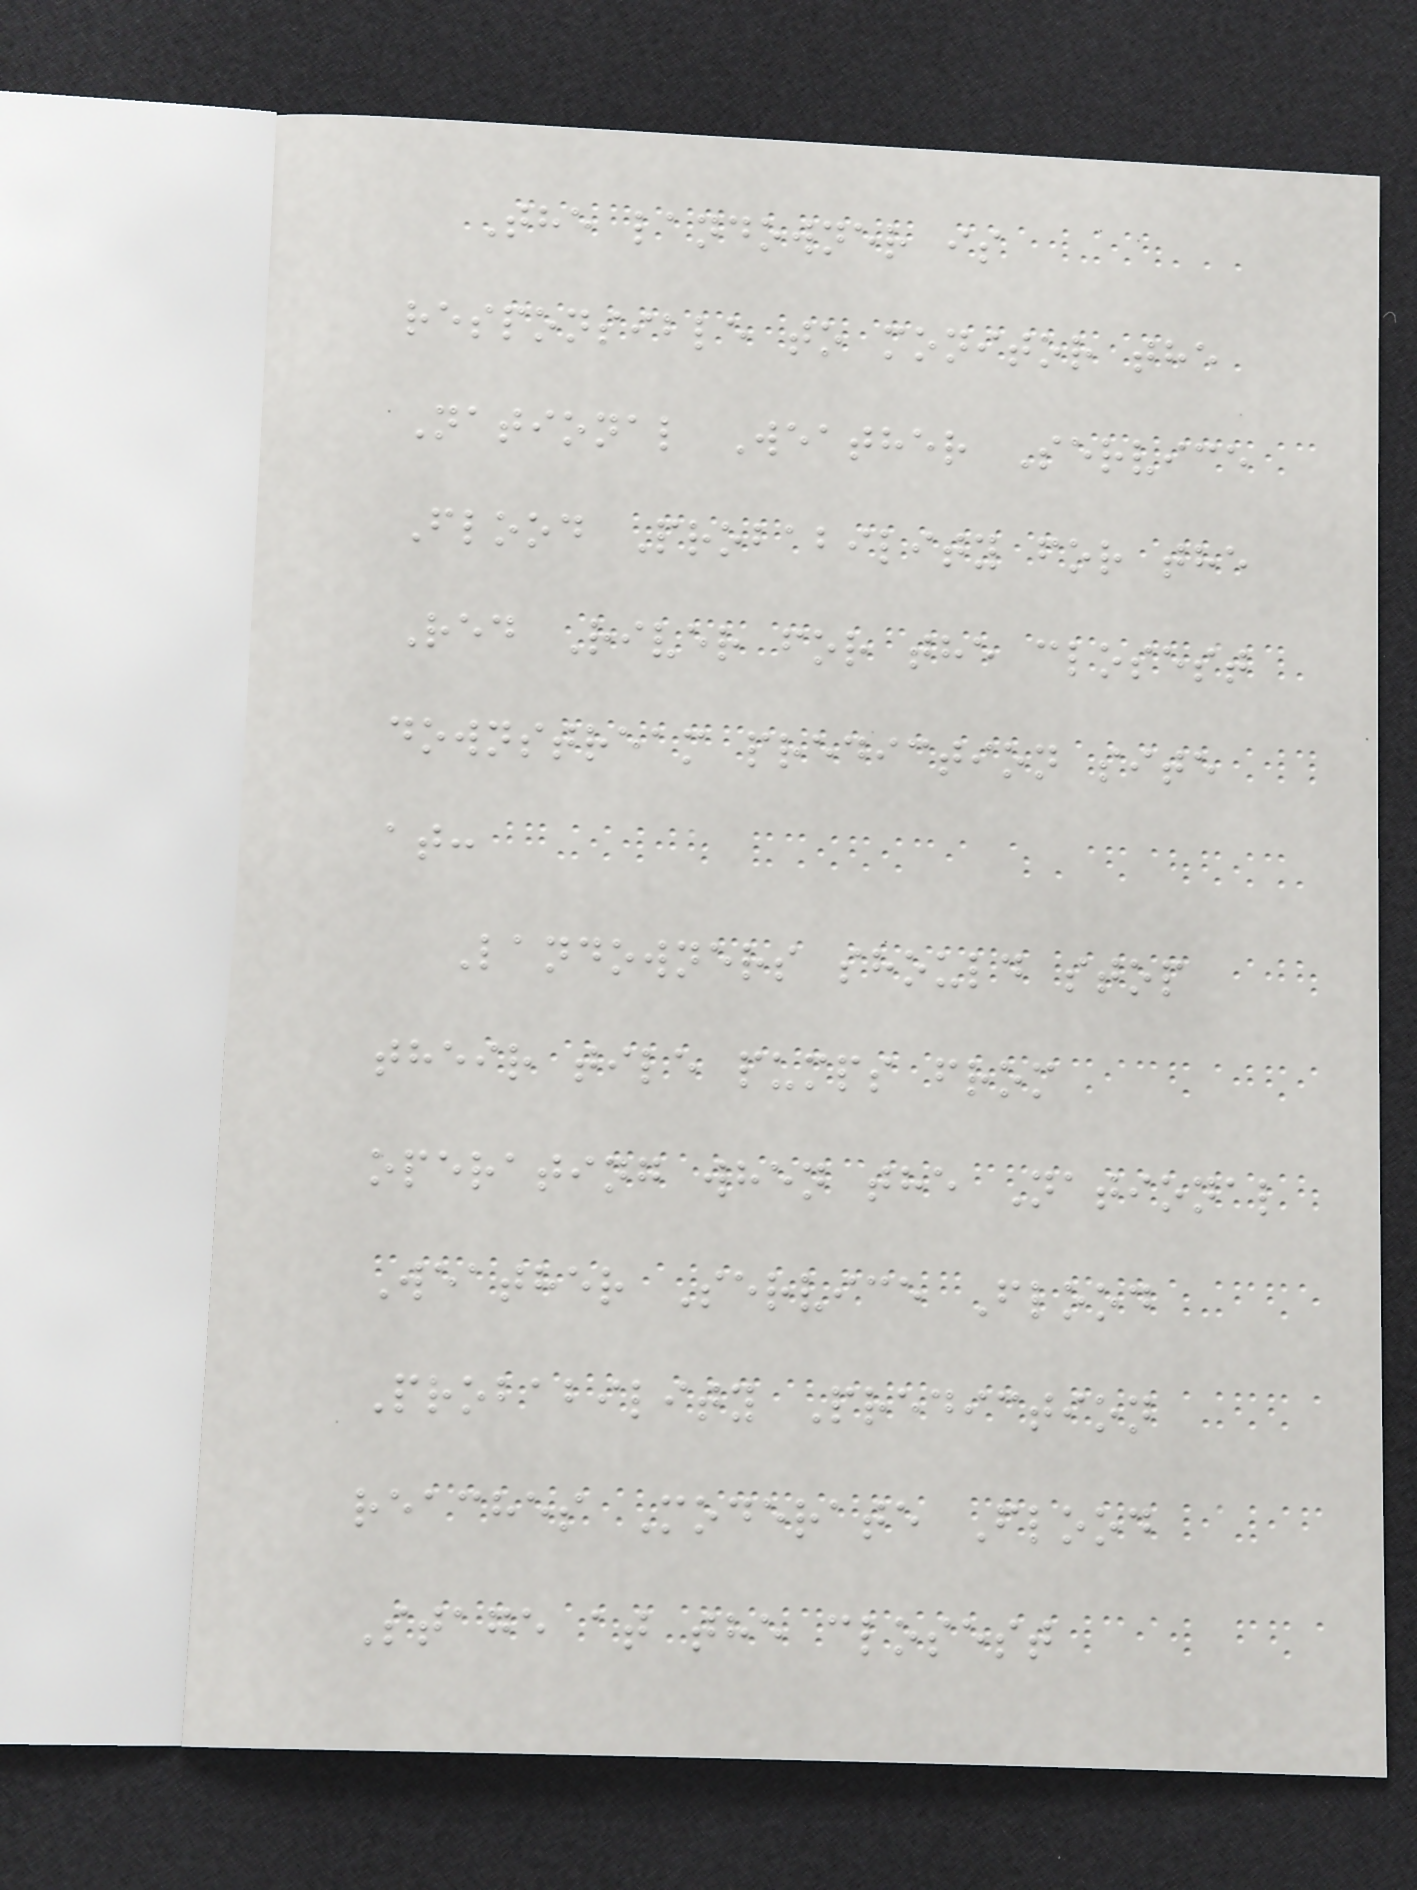The landowner is
responsible to monitor the
National Weather Service
Flood Probability for the
Red River for the closest
downstream prediction site
at:
Landowners should stop
their tile pumps from
operating when the National
Weather Service Flood
Probability Prediction
reaches Moderate Flood
Stage at the closest
